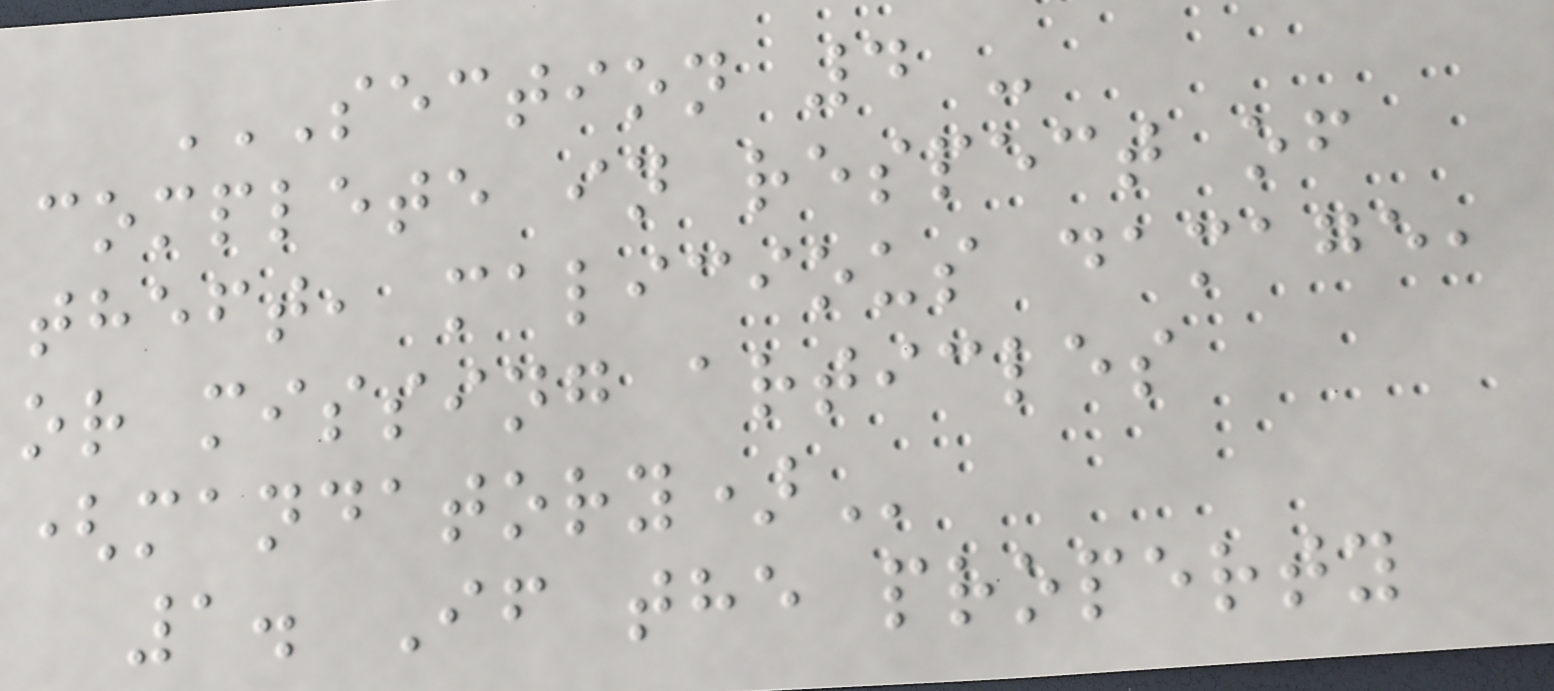SECTION 4 -
COMPLETE IN RESPECT OF
THEFT, MALICIOUS DAMAGE,
OR MISSING ARTICLES
(MANDATORY)
1. If the property
